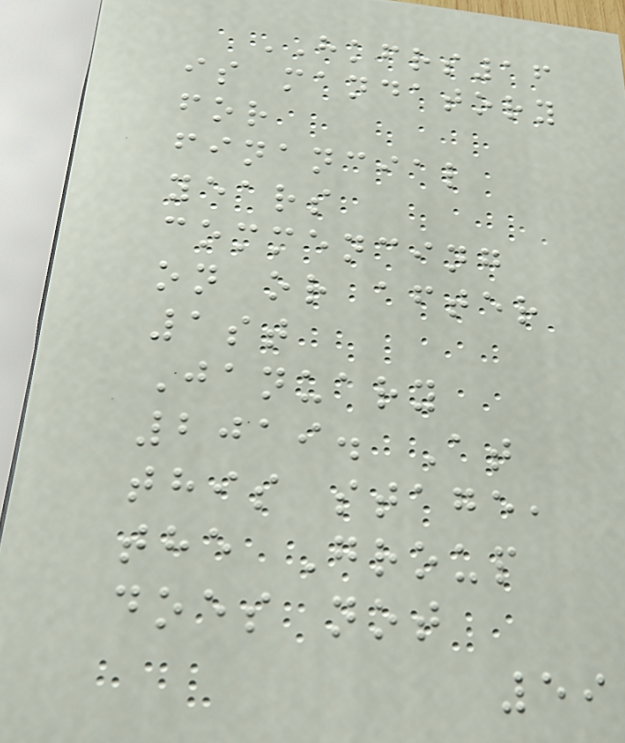HKFRS16
is mandatory
for
financial
years
commencing
on or after
1st
January
2019. At
this stage,
the Group
does not
59
